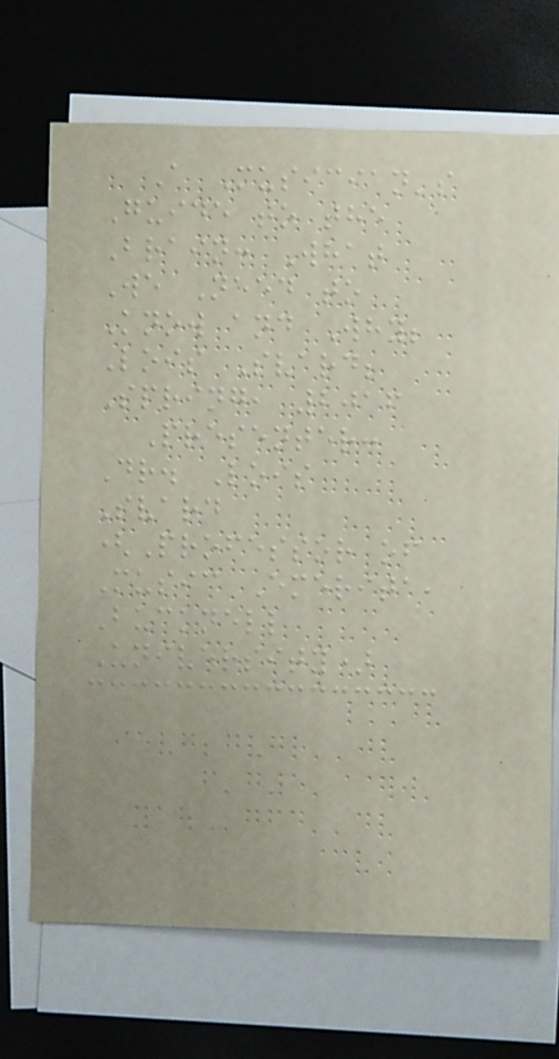A Musician's
Guide to the
Brain: What
We Need to
Know and Why;
Lois Svard;
Spring, 2016
Presenter:
Dr. Lois
Svard
(Professor of
Music Emerita,
Bucknell
University)
